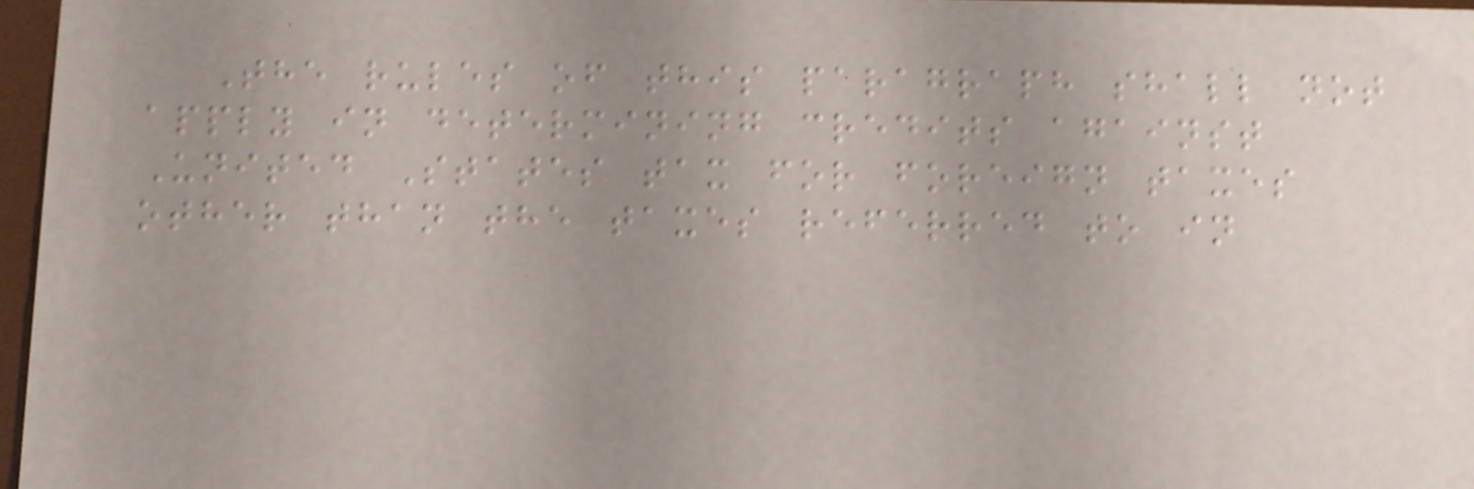The rules of this paragraph shall not
apply in determining credits against
United States tax for foreign taxes
other than the taxes referred to in
